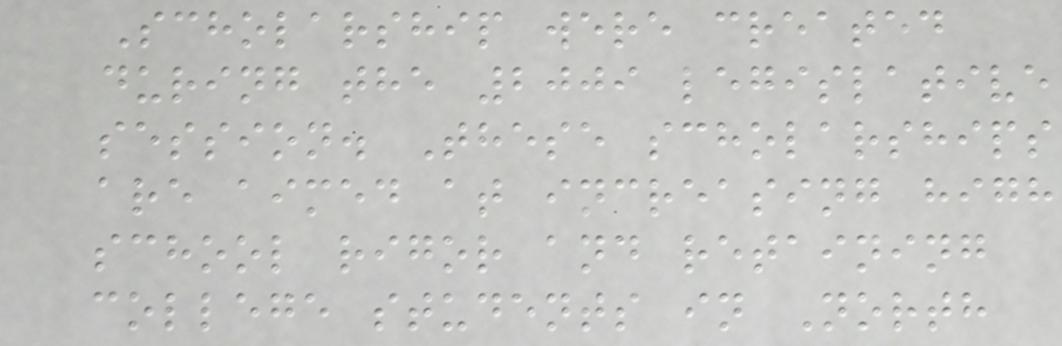Scholarship were created
during the 2009 legislative
session. These scholarships
are aimed at increasing high
school rigor and retaining
college students in North
